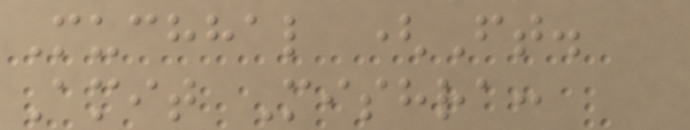Muchhal (Ft.
Amit Mishra:
